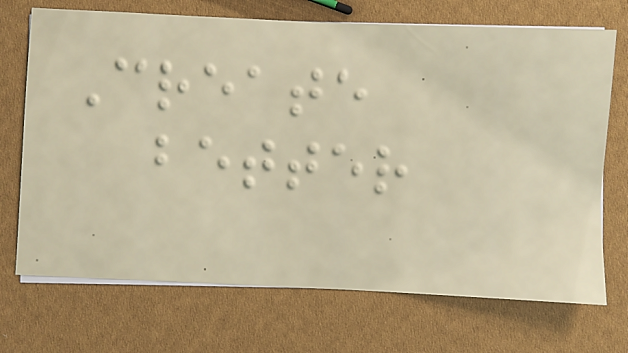Create
better
